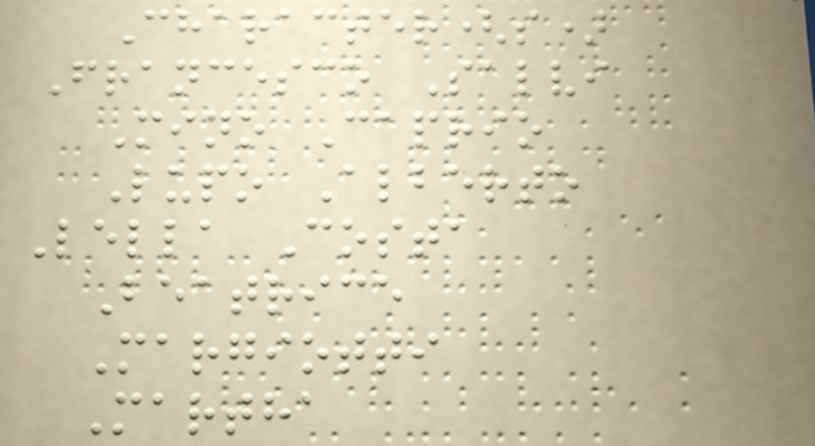Character(s)
Francesco Salvi
Mino Caprio
Lupo Alberto
Lella Costa
Beatrice
Margiotti
Martha
